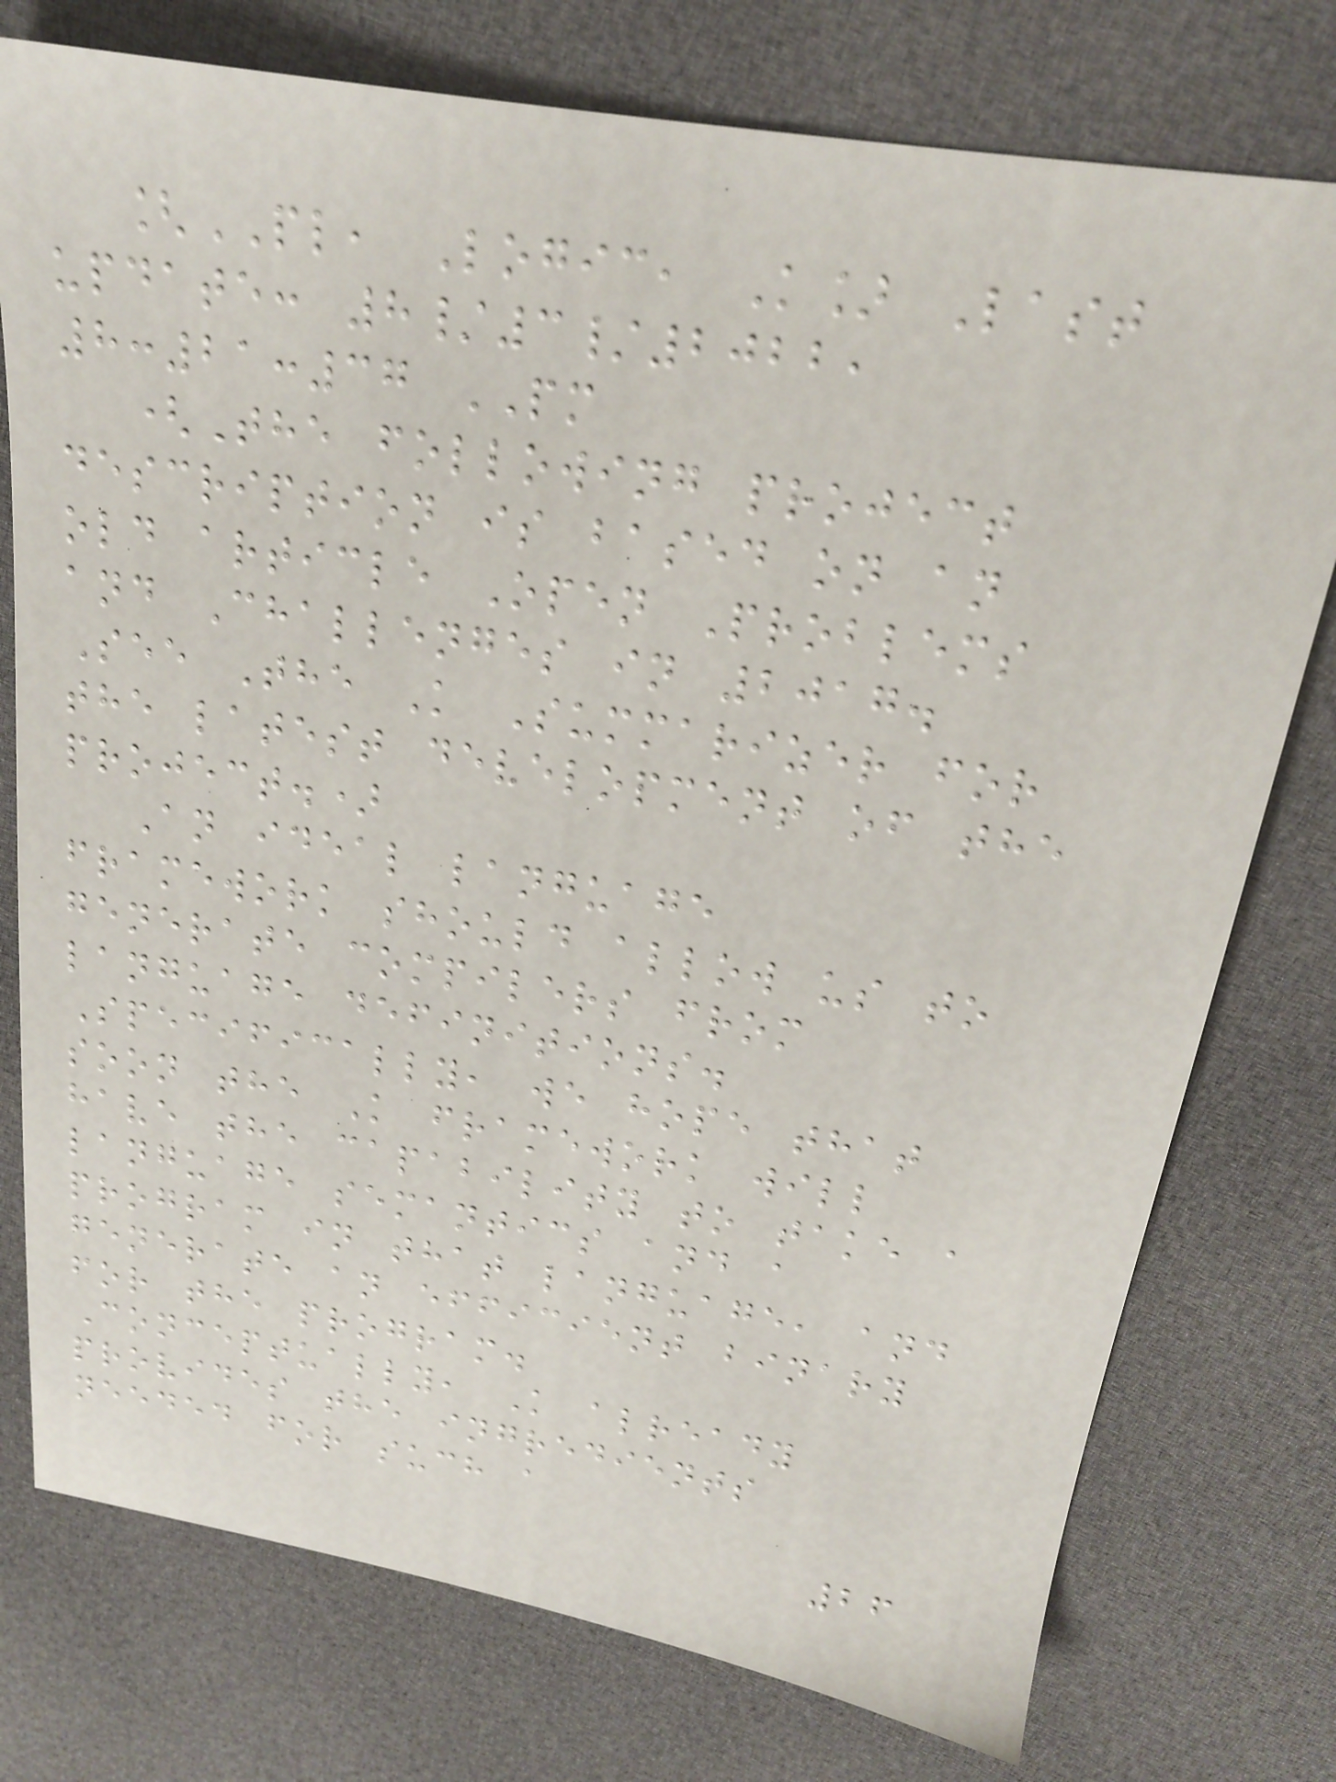[PL, Logic, K] Last
update: 8/3/2022,
8:21:37 PM
(The following project
description is based on an
old article Open Problems
and Challenges in 2017.
See The K Summarizer for
the latest development of the
project.)
An ideal language
framework should allow us to
generate compilers from
language definitions.
Specifically, we hope that
soon the K framework will
have the capability to take a
language semantics and a
program in that language, and
generate an efficient binary
for the program.
Conceptually, K already
provides the ingredients
needed for such a
26
